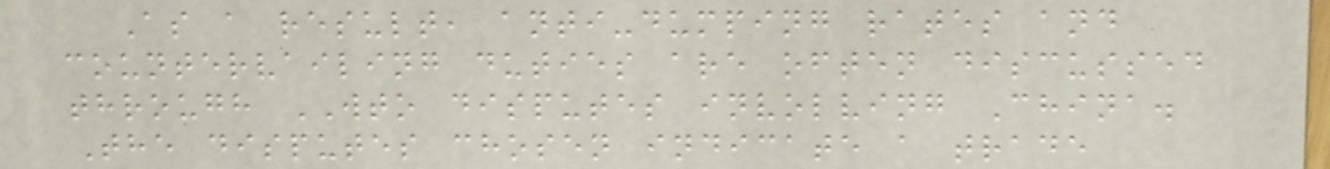As a result, anti-dumping rates and
countervailing duties are often discussed
through WTO disputes involving China.
The disputes chosen indicate a trade
